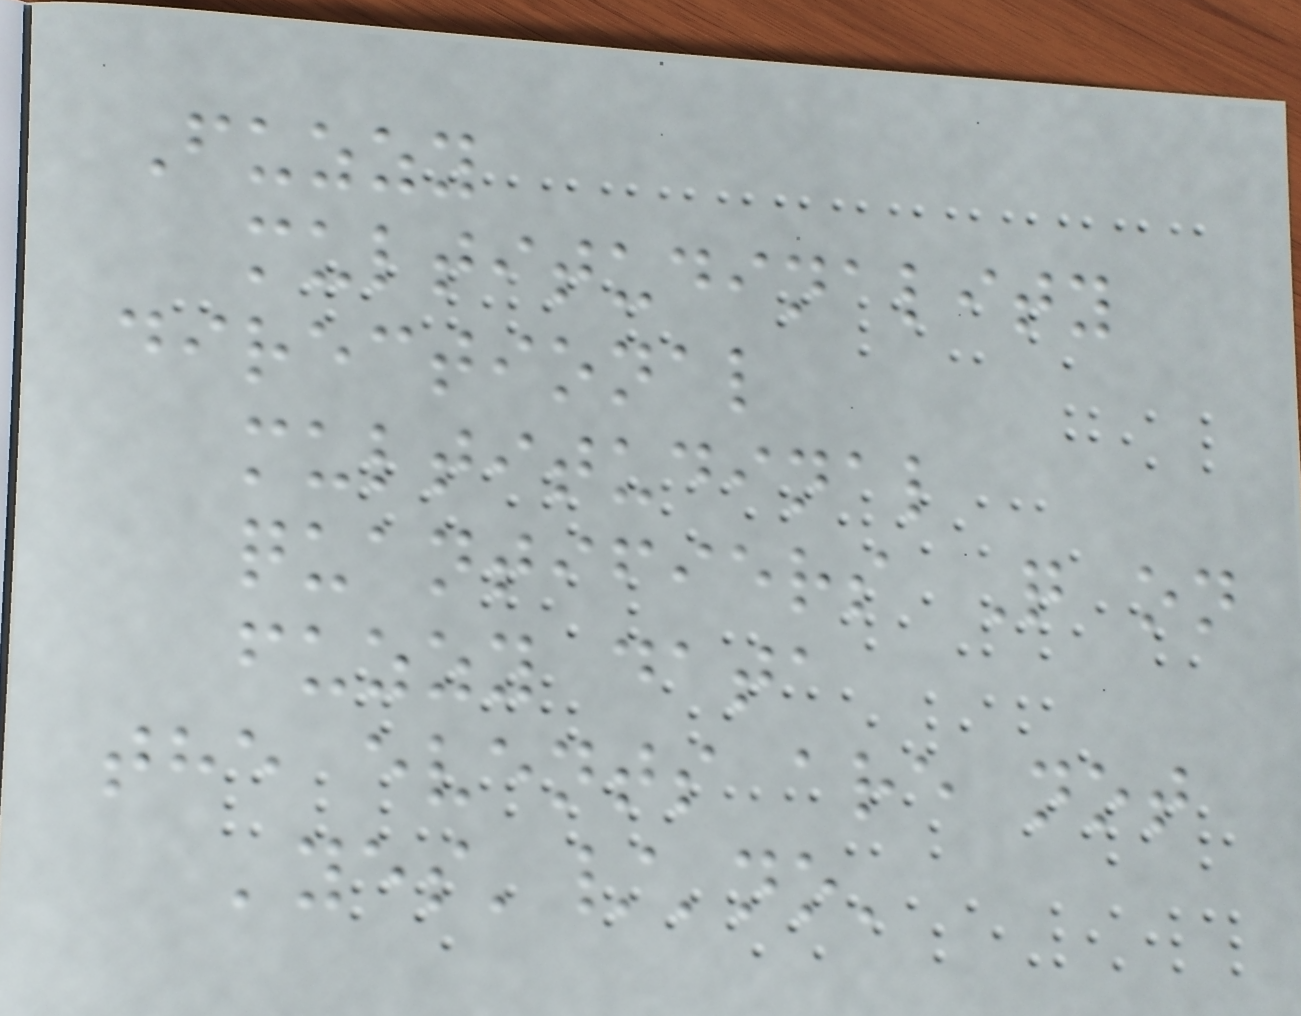Fuzzy
multitudinality
directional
multitudinal
quantifiers Q on
fuzzy data
the events are not
'yes'/'no'
